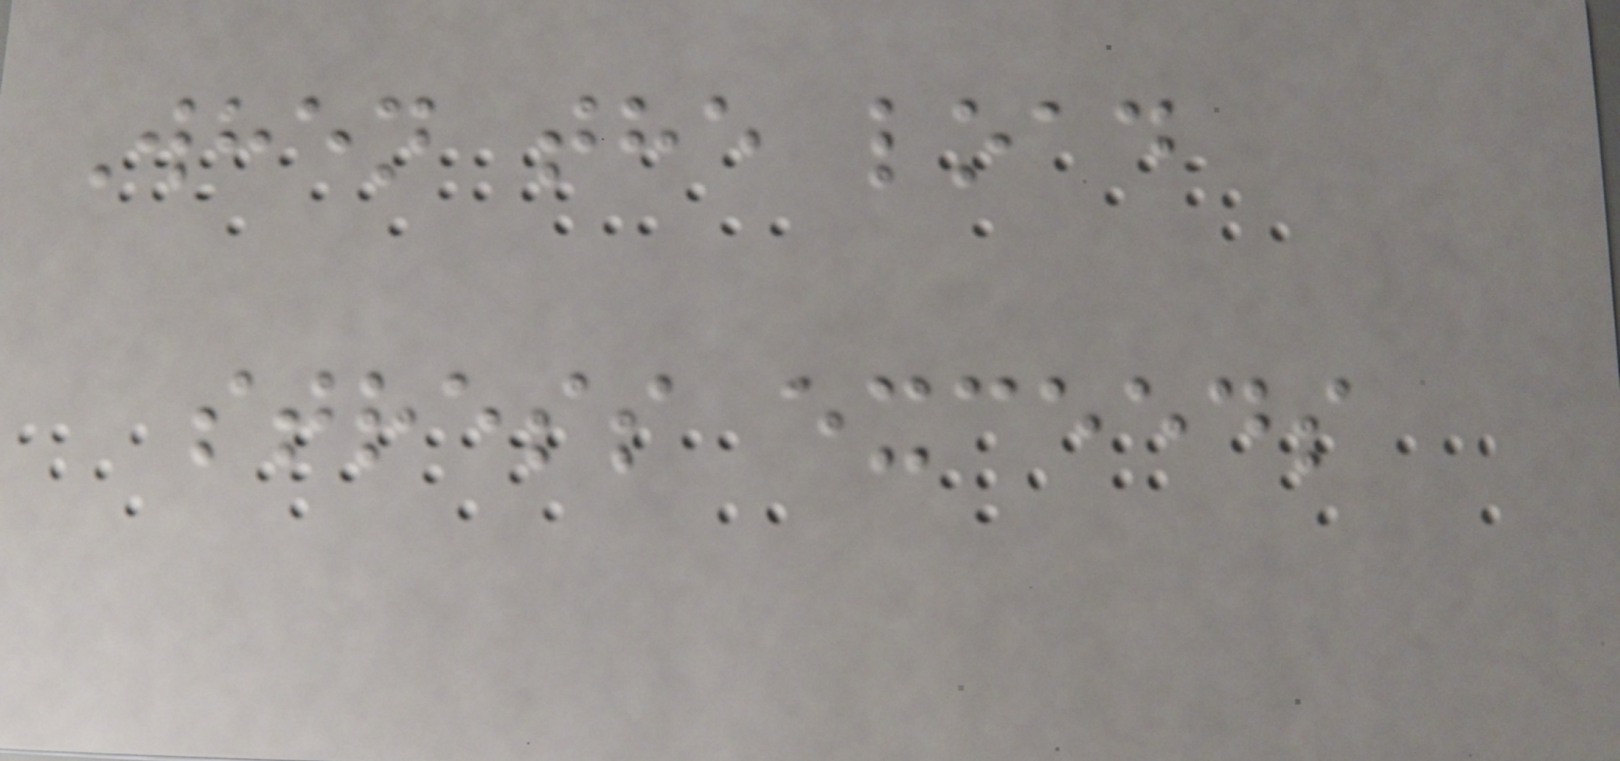When the load
stress exceeds
